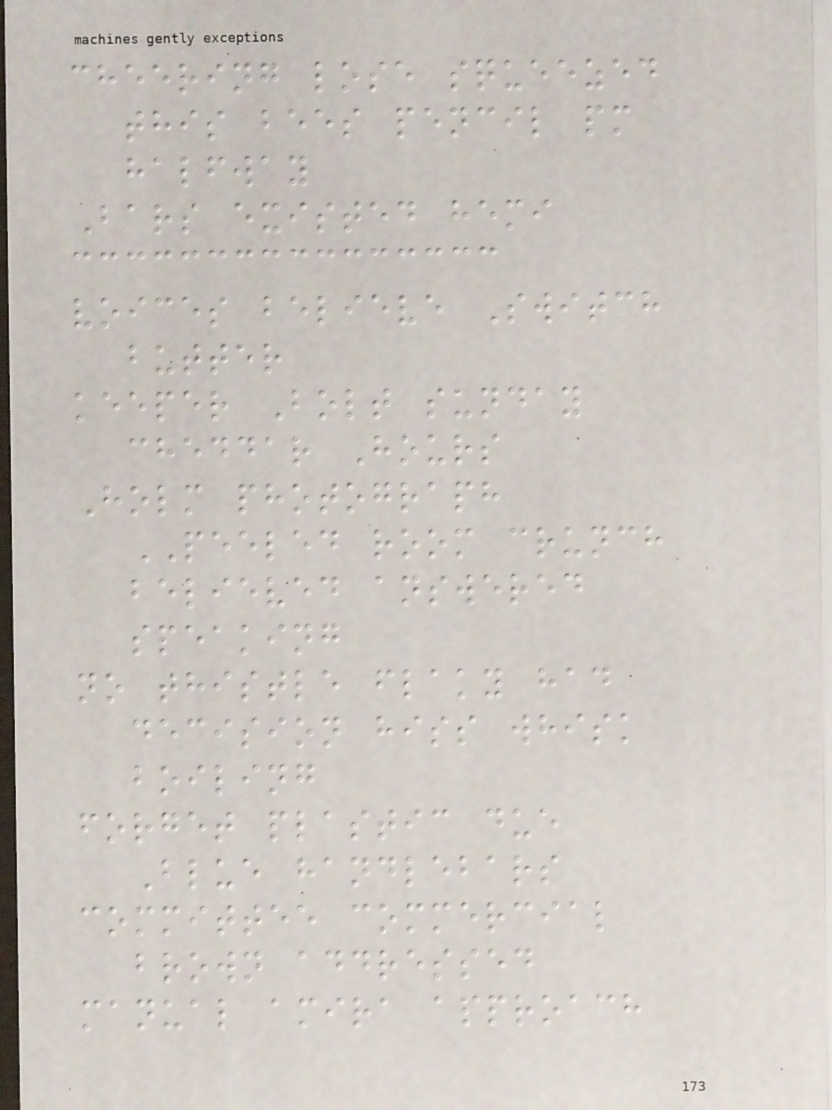cheering lose squeezed
this bees pencil pm
halfway
Bars existed hemi
voices believe Switch
butter
keeper Bolt sunday
cheddar Hours
Holm photograph
PEELED room crunch
believed answered
speaking
no thistle flaky had
decision hiss whisk
boiling
forget plastic due
Blue handlebars
committee commercial
brown addressed
manual amira approach
